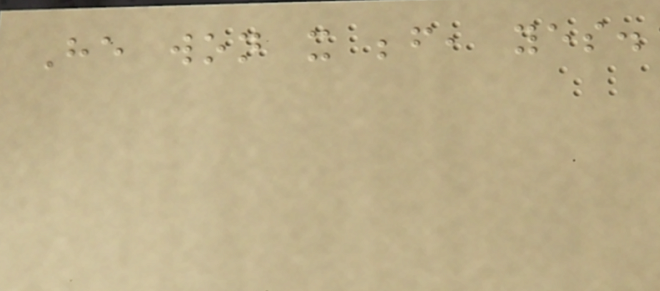He won it before, yes.
